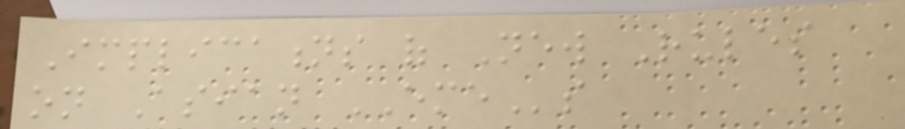Implications of New Rules
on Asian EMEs
